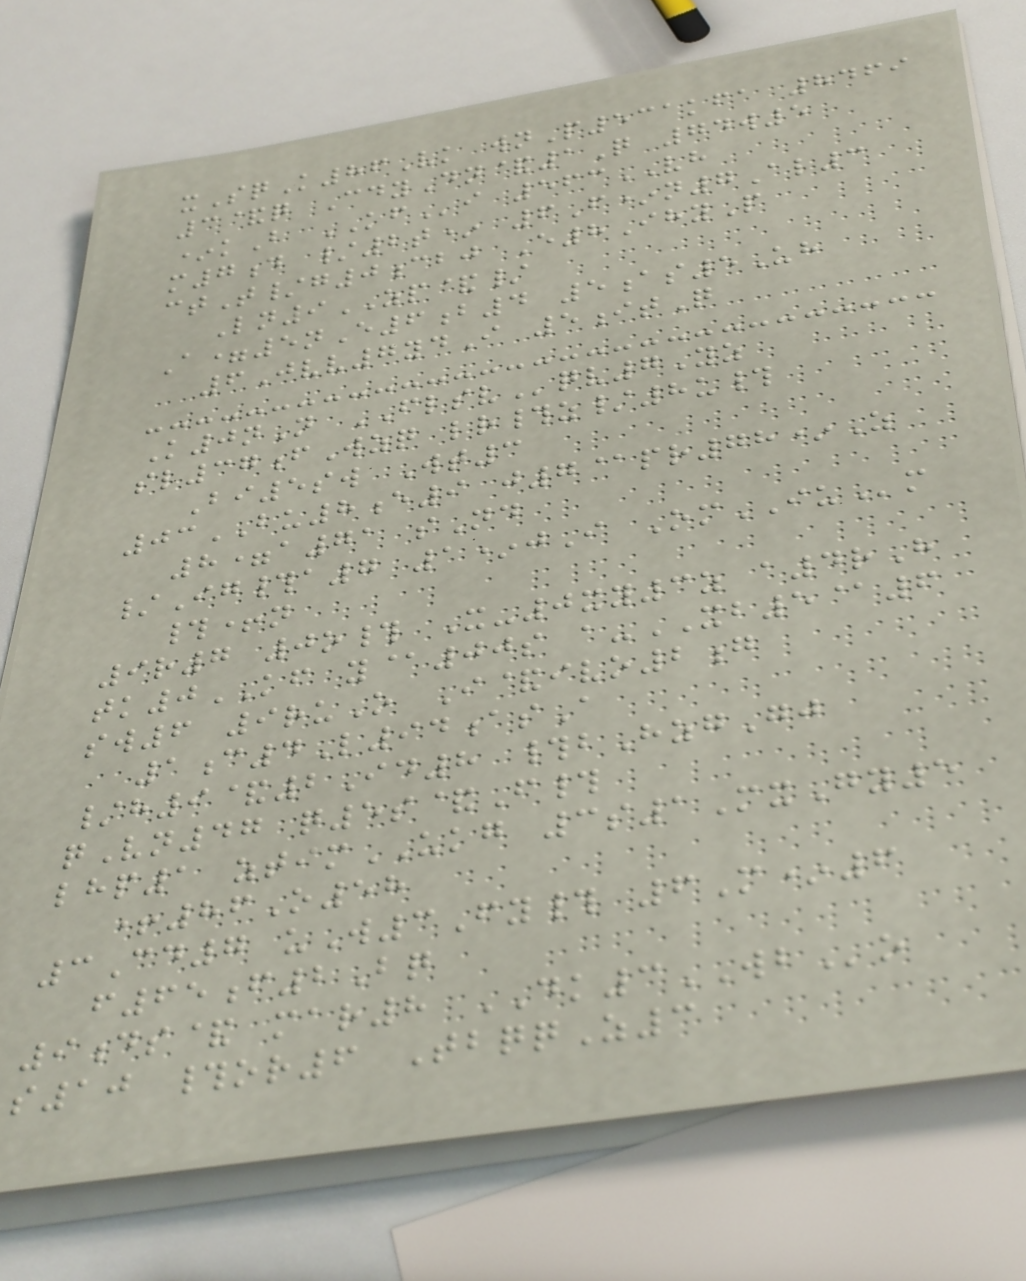xSqK86Vk wnP531kfa 8469
3&q CdyDn&1Q 74w5
*kB KFi 563VH
m7d /2t* 6F*n7Al3
ctT/g0cbj E8IhyP
Ln9ZP&/
A=5nE6b4 5as5Uh
6Jvv7ydI 5itQ
K0nN FLSVqv7Yz
sl37fWzq lr#z/8u#
Bi5sw Wt3
03BU8e9 j7@pr78*Z
8=a71 sNd
/Ig#a7 1*jI OmIUm
#+n
9r7 0o# X-0xy3z a4rH
tk0KF y@00s a-XB5@6
sw6 9ruO I&ivo2g
1c4L94asA
/h9&2Id8 #bHzgGj
qVn47 q5s&F#
lhp1 ztimUKG 3s1MxGy5
+86O58
3Cd7 uW3Fy# 6M*6
f65f2Bq
9ds& mar8 DK3WBo
s10 #or6 TbqqZ3
